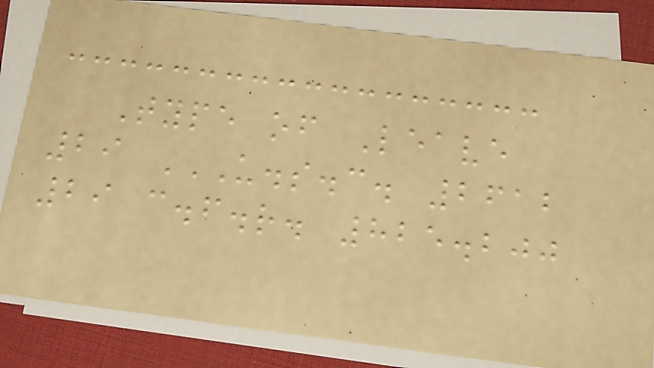Type of Leave
29 U.S.C. 2612
29 C.F.R. 825.200
